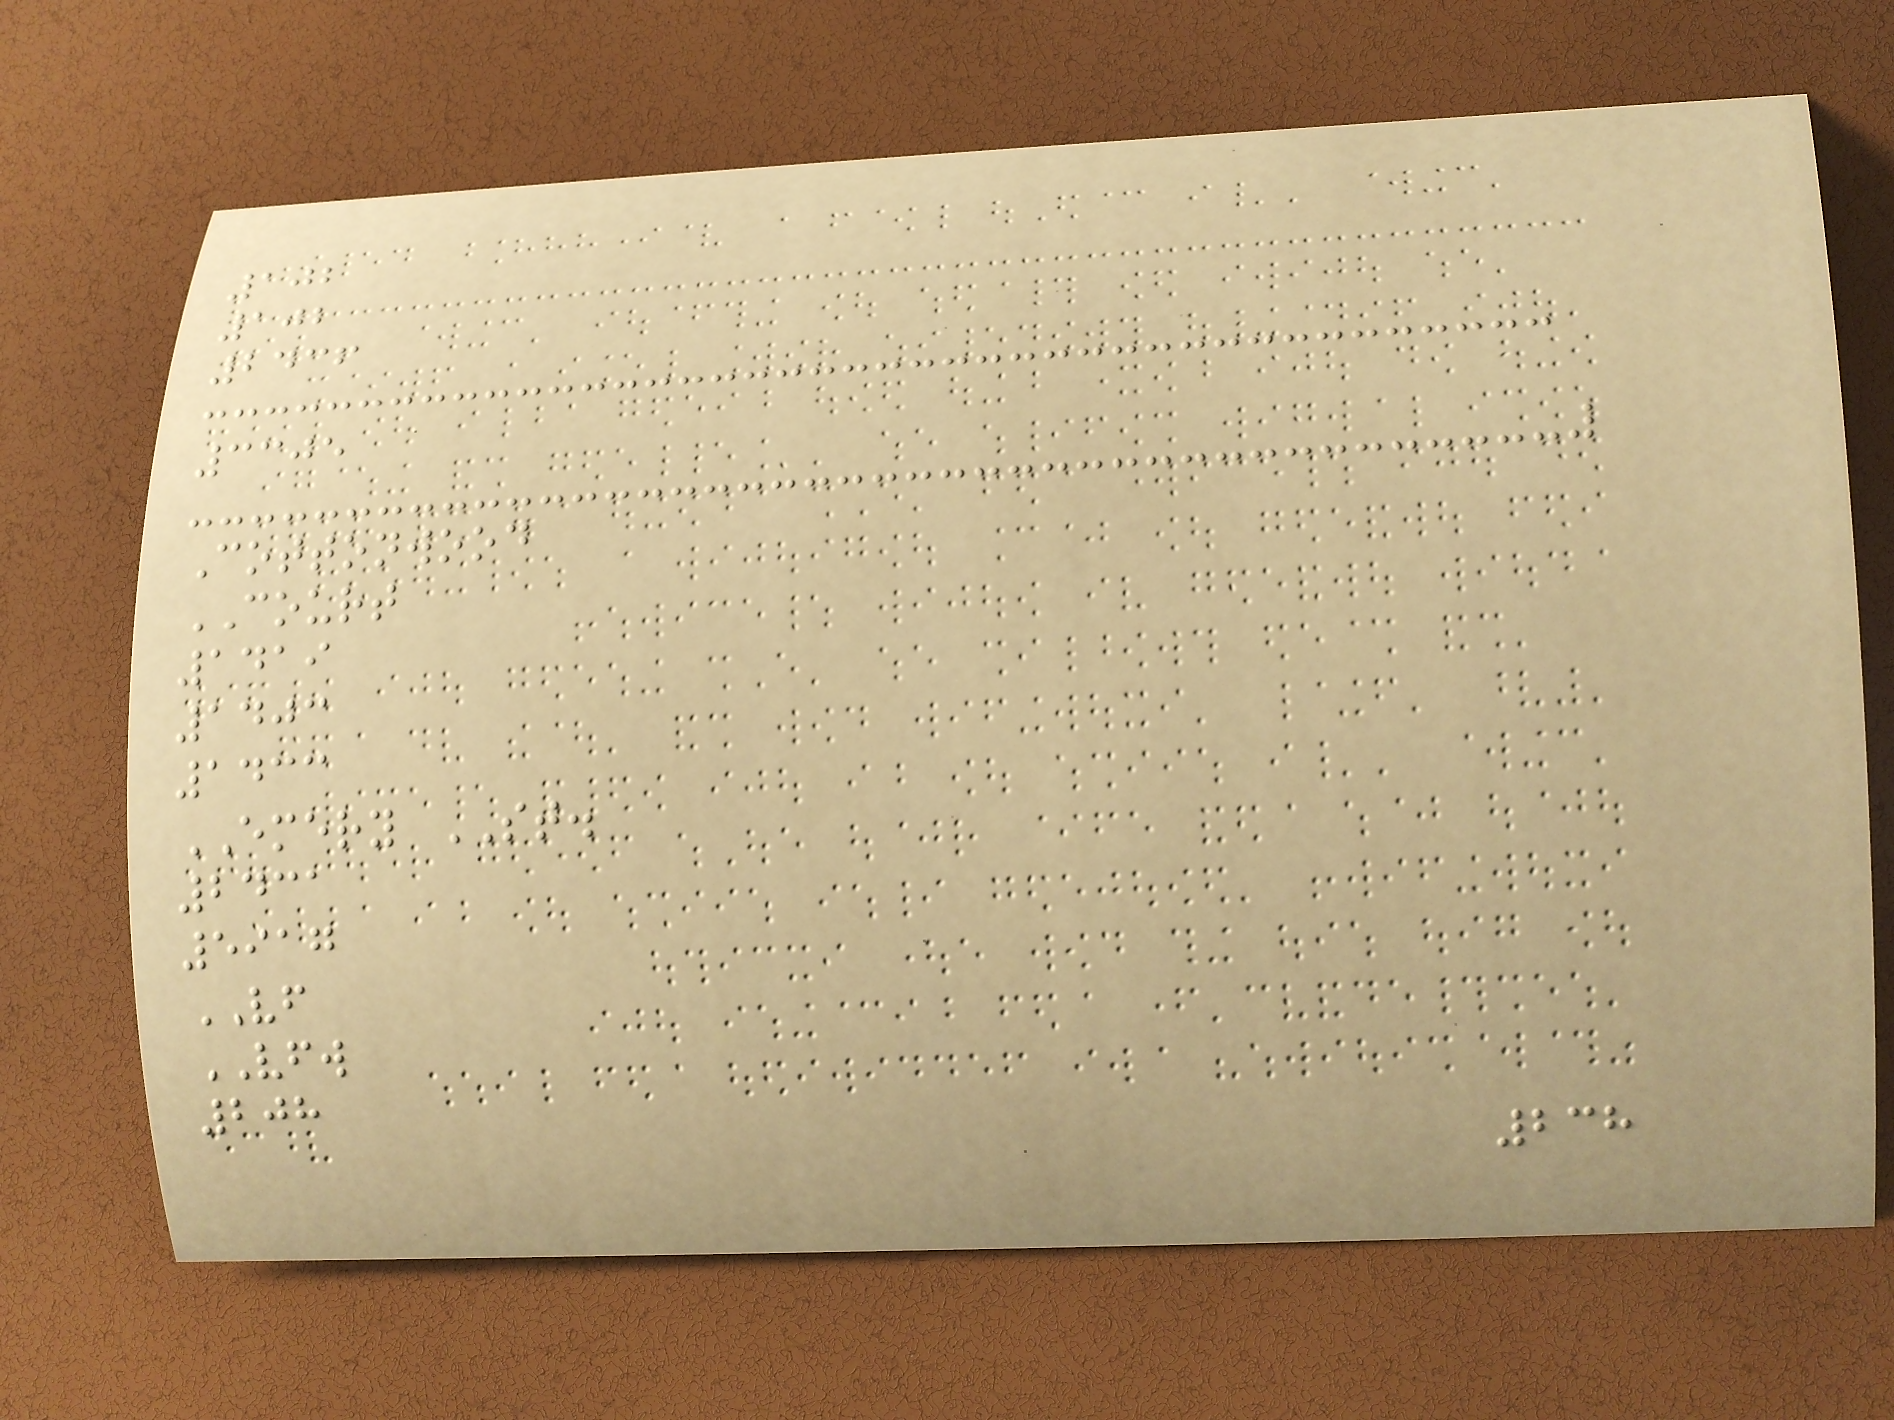102
102
2436
3305
Cottonwood
COURT
1419
1403
1433
EMERY ST.
2431
5917
VF
VFW
208
238
